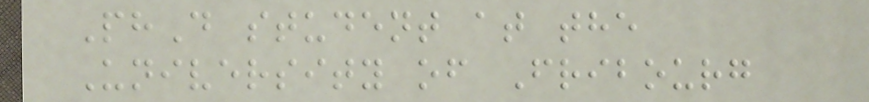PhD student at the
University of Fribourg
